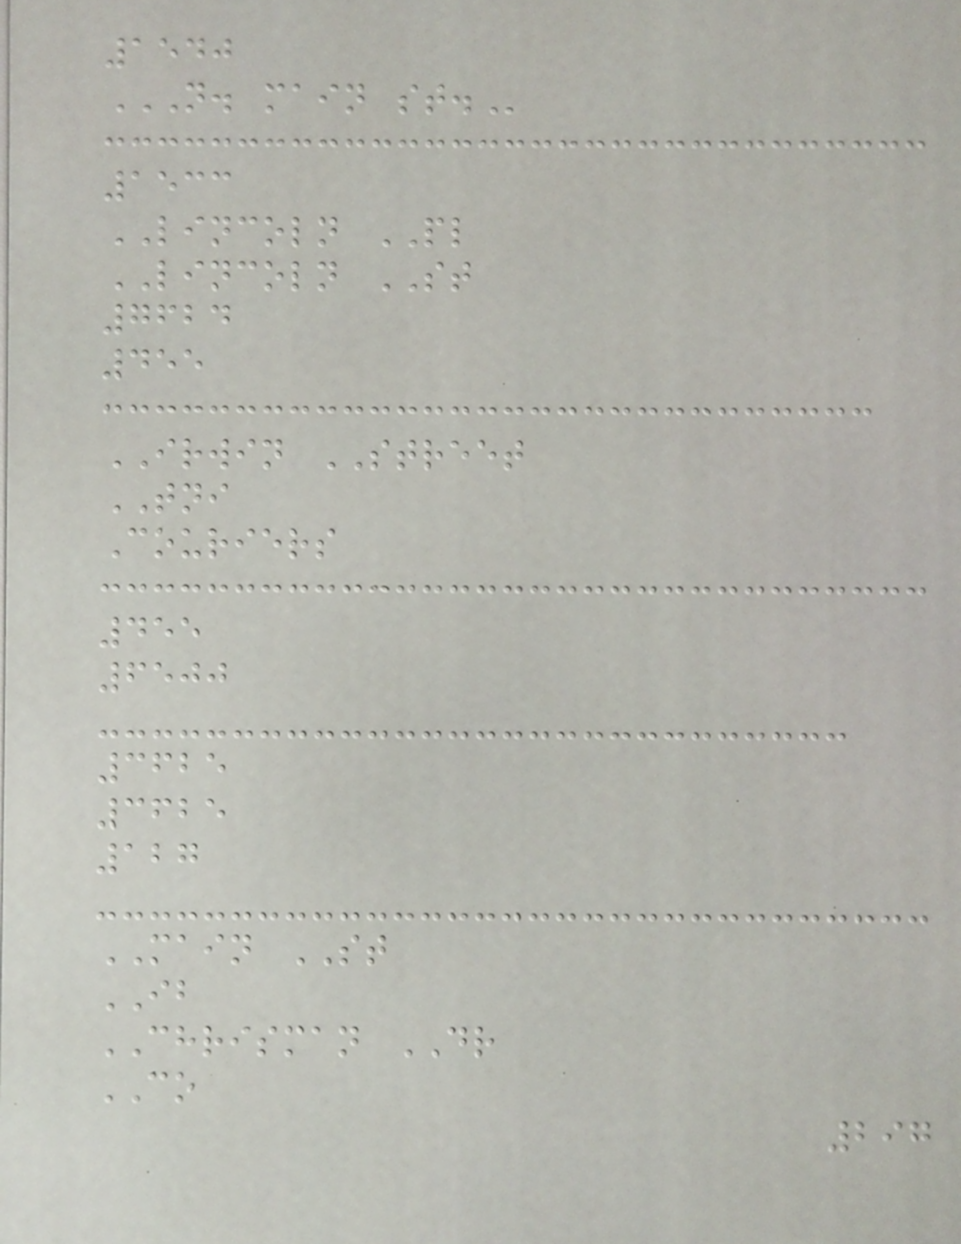1540
N. MAIN ST.
1533
LINCOLN PL
LINCOLN ST
7624
455
IRWIN STREET
TNI
Couriers
455
6500
3625
3625
127
MAIN ST
IB
CHRISMAN DR
CO
297
